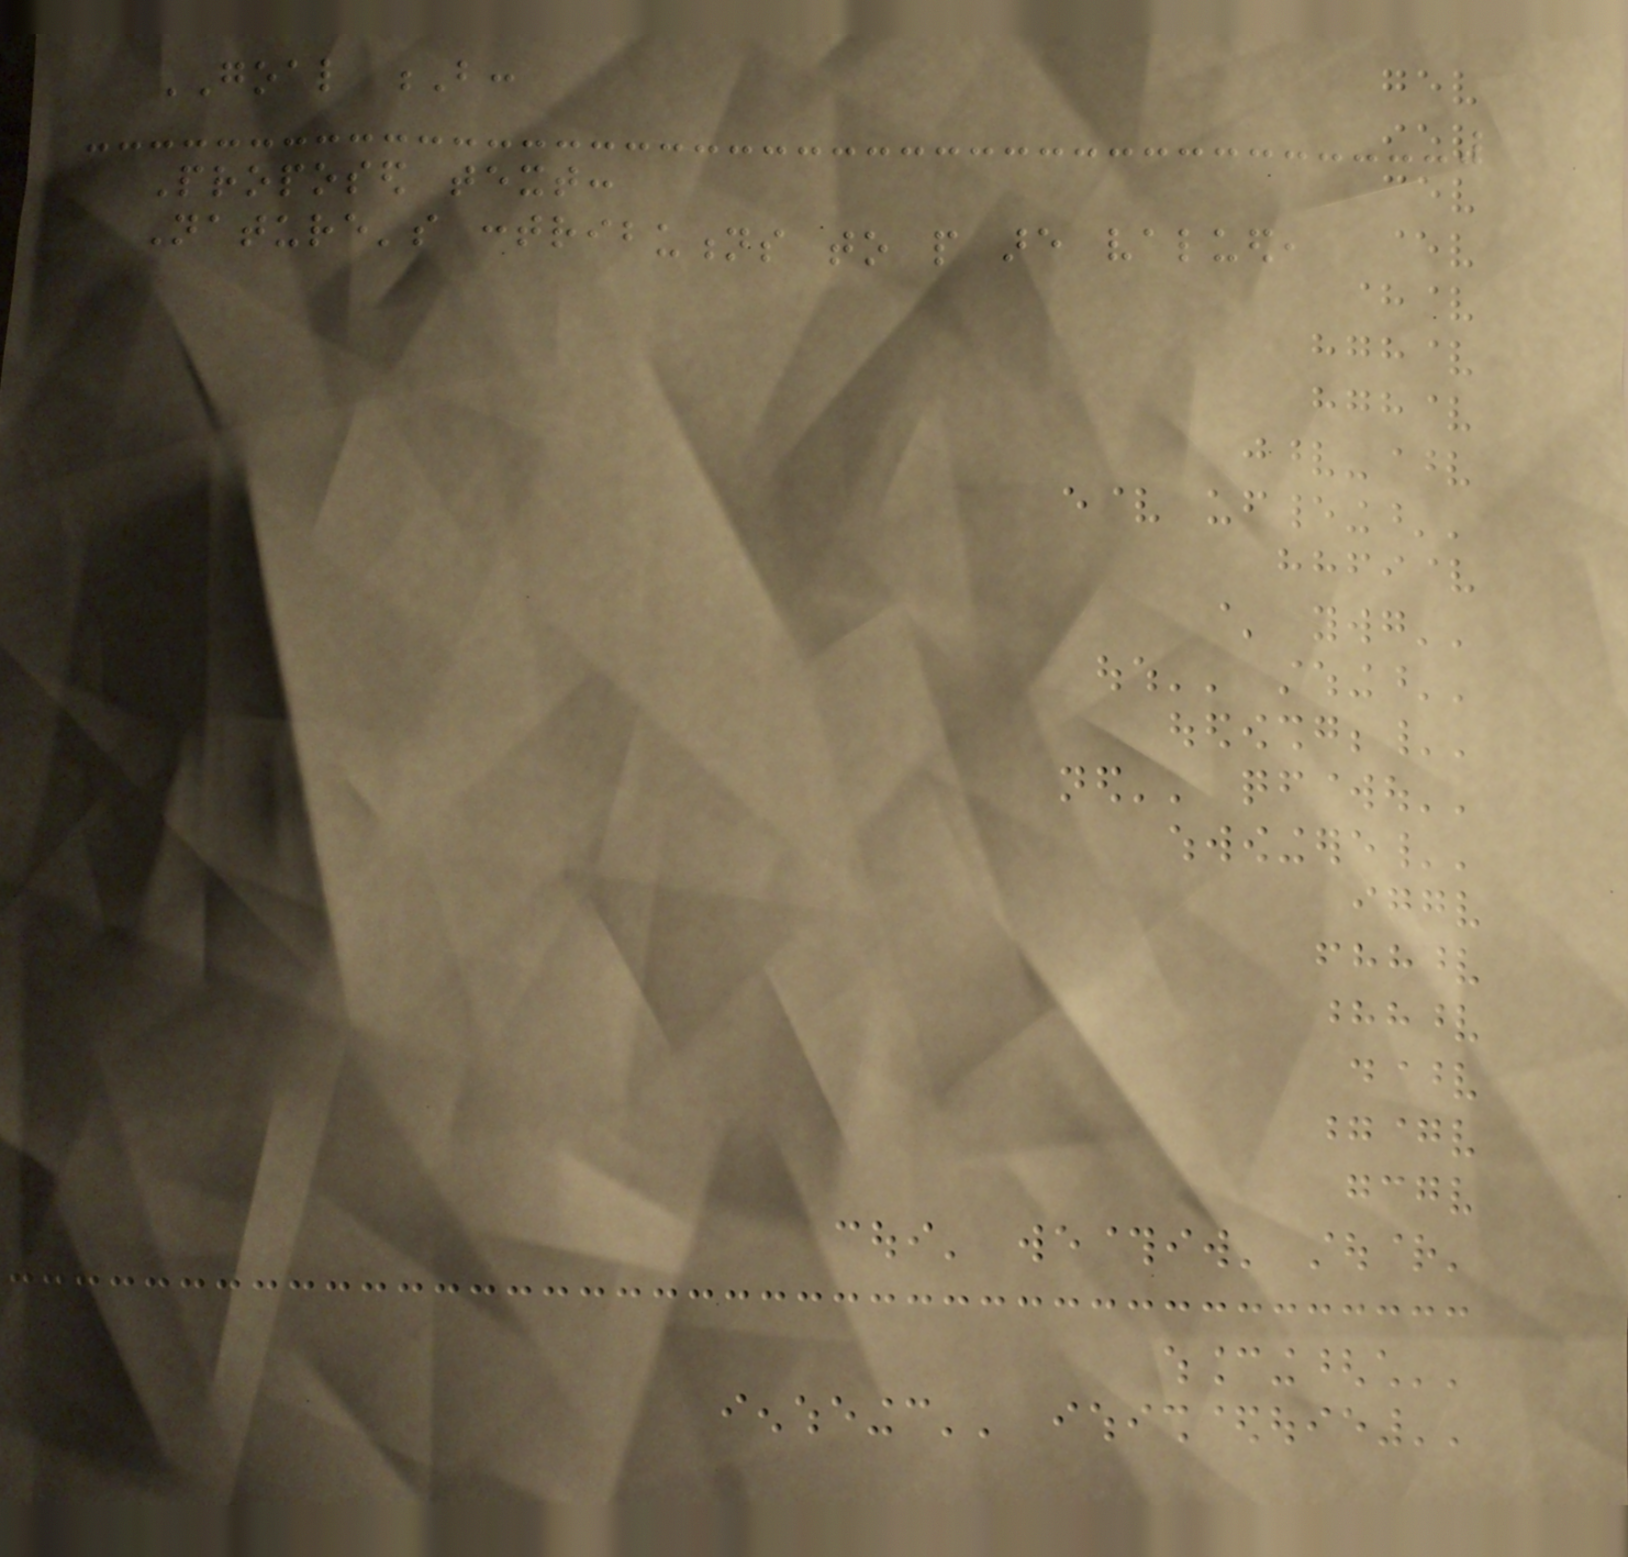GOAL B:
Proposed text:
Nature's contributions to people are valued,
